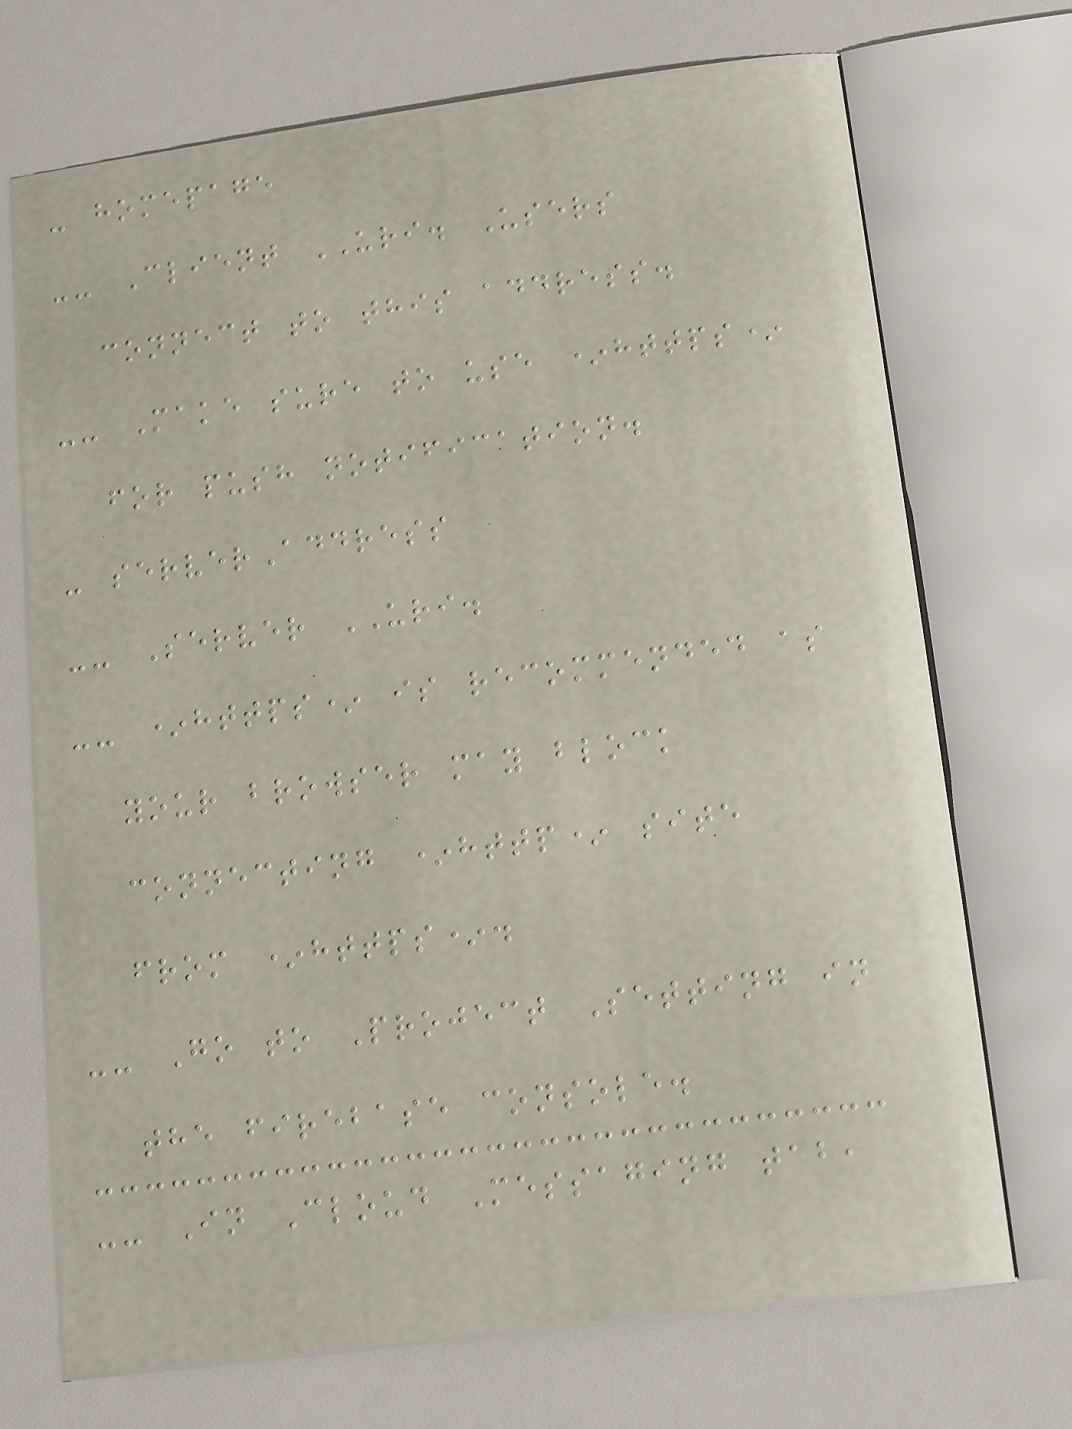- homepage
-- Client URI. Users
connect to this address.
-- Make sure to use *https*
for push notification.
- serverAddress
-- Server URI.
-- *https* is recommended as
your browser may block
connecting *http* site
from *https*.
-- Go to Project Setting in
the firebase console.
-- In Cloud Messaging tab,
